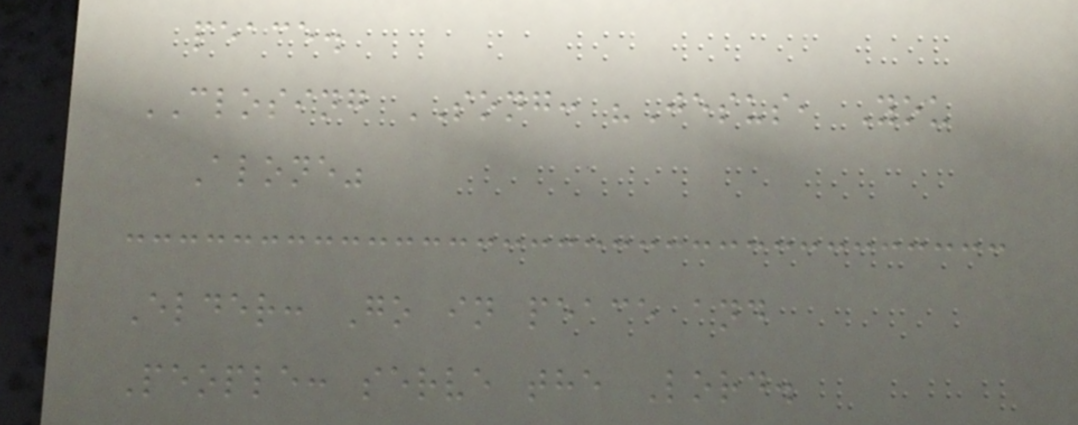peace.
CLOSING SONG: "Jesus, You
Alone"
Elder: Go in peace and
People: serve the Lord.
